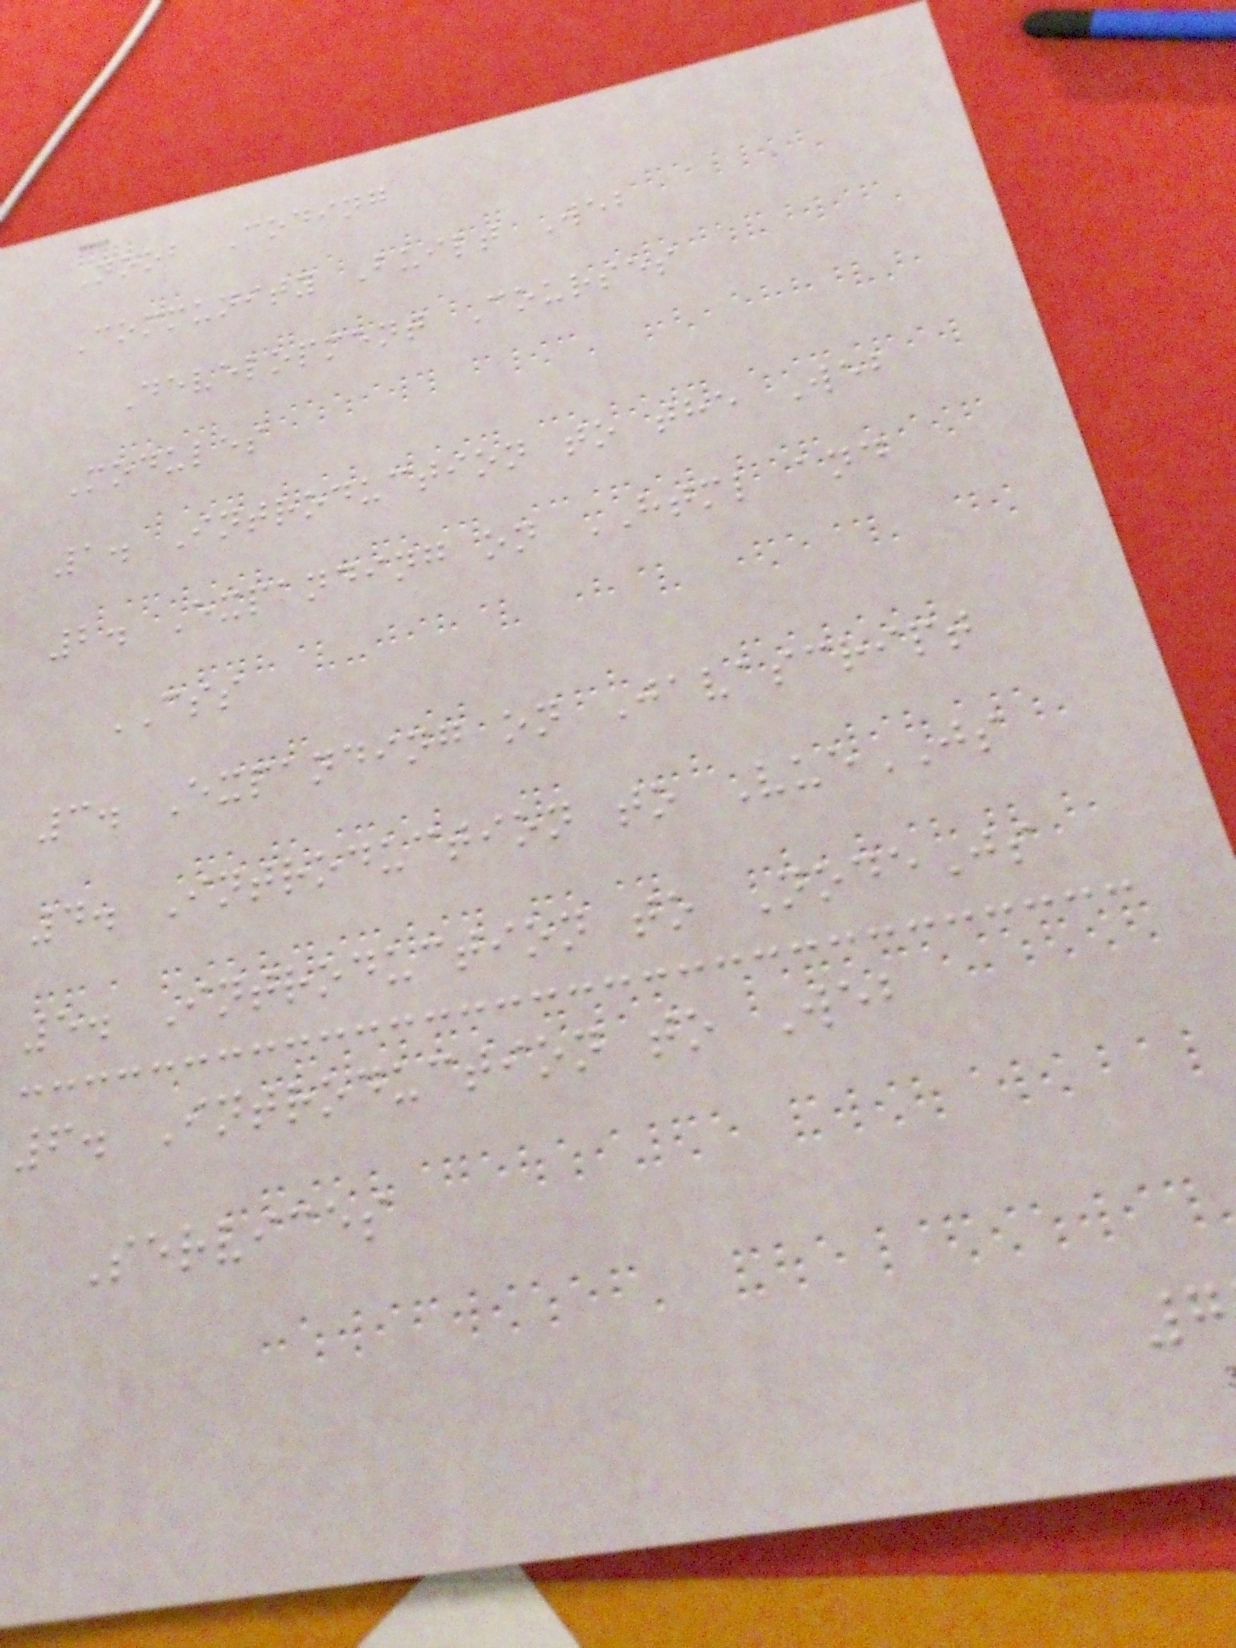Noob Coding
Community Built Web
Development Courses
Modules
1. Introduction to the Web
2. Expanding on HTML and
CSS
3. Expanding on Javascript
4. Introduction to VueJS
5. Introduction to NodeJs
6. Introduction to Web
Services
